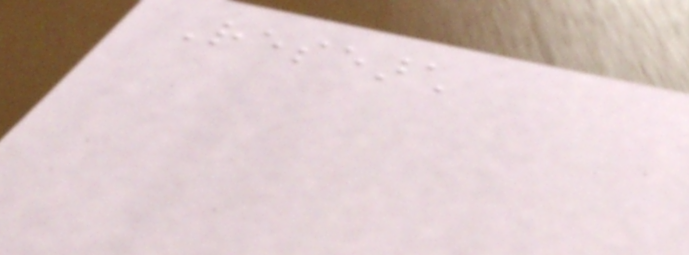Research
